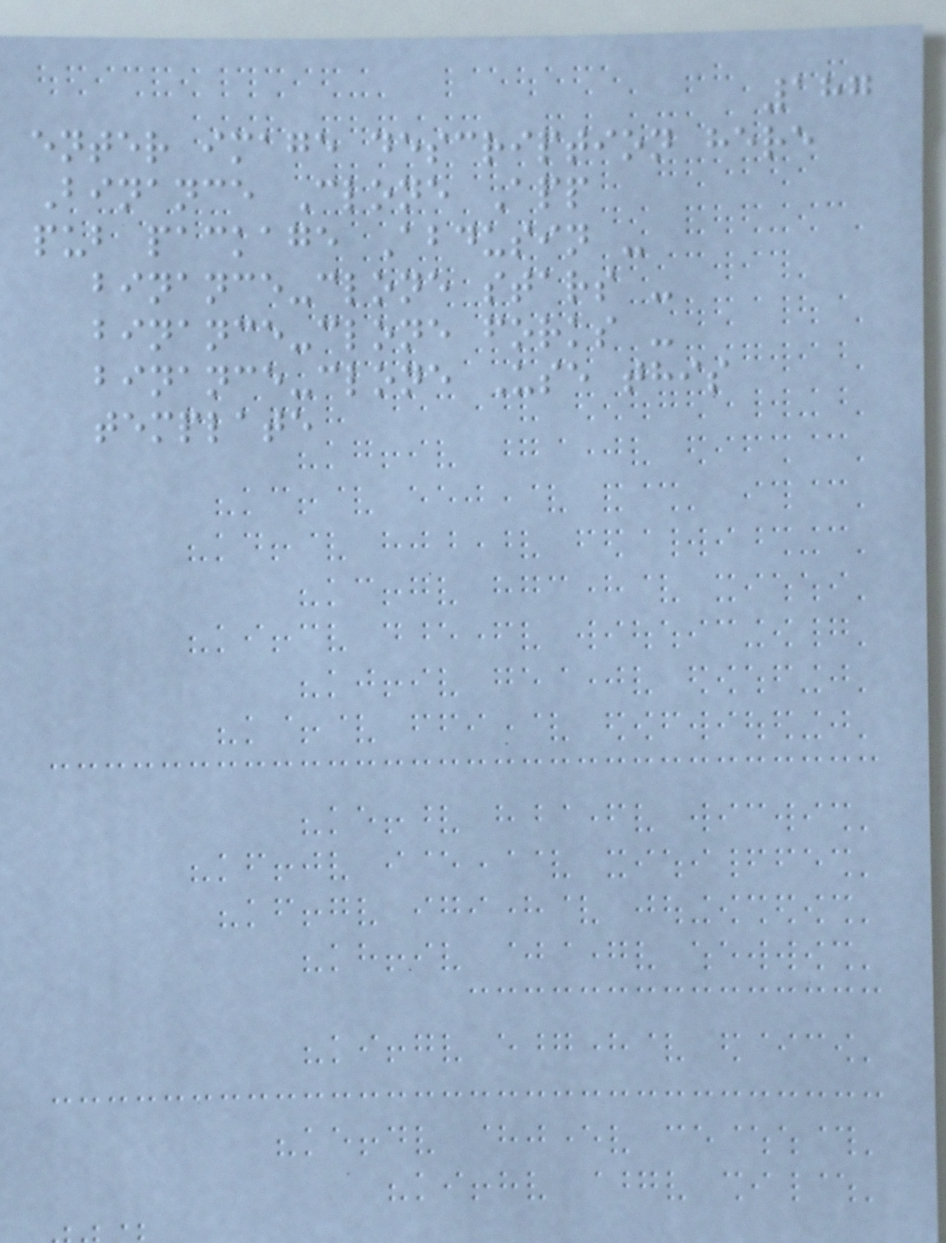187
enter image description here
Binance Clone App
pub package Abdusin -
binance-clone stars -
binance-clone forks -
binance-clone Use this
template
